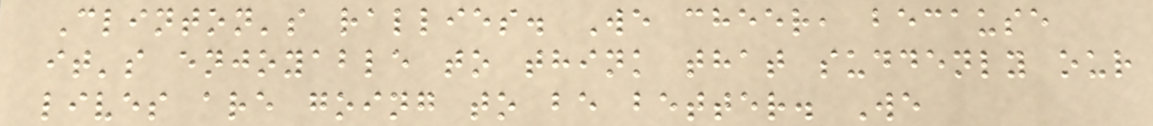Clinton's rallies. We cheer, because
it's enjoyable to think that suddenly our
lives are going to be better. We
